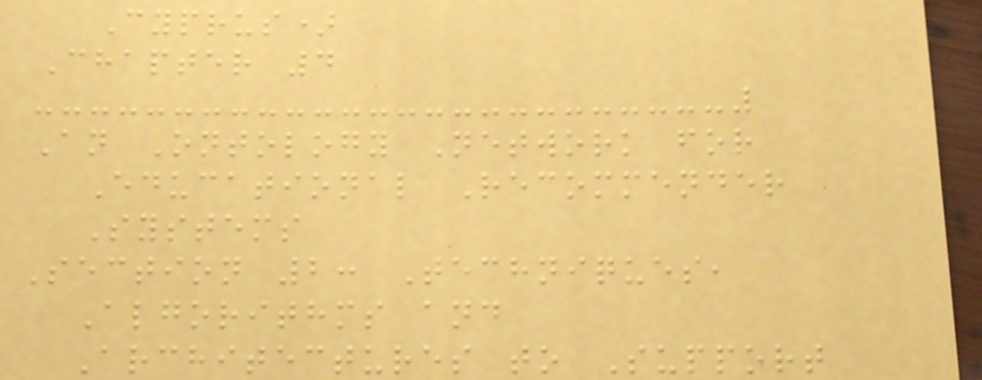Cyprus)
Chapter 4
An Ontology Network for
Educational Recommender
Systems
Section 2: Techniques,
Algorithms and
Architectures to Support
